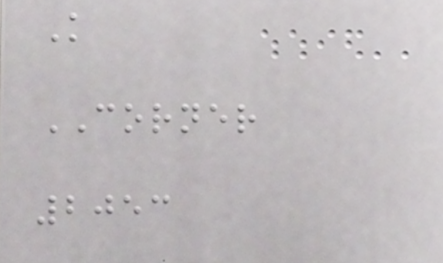K
CORNER
2053
